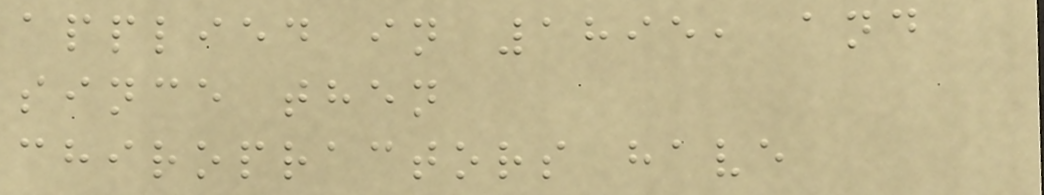applied in 1895, and
since then
chiropractors have
